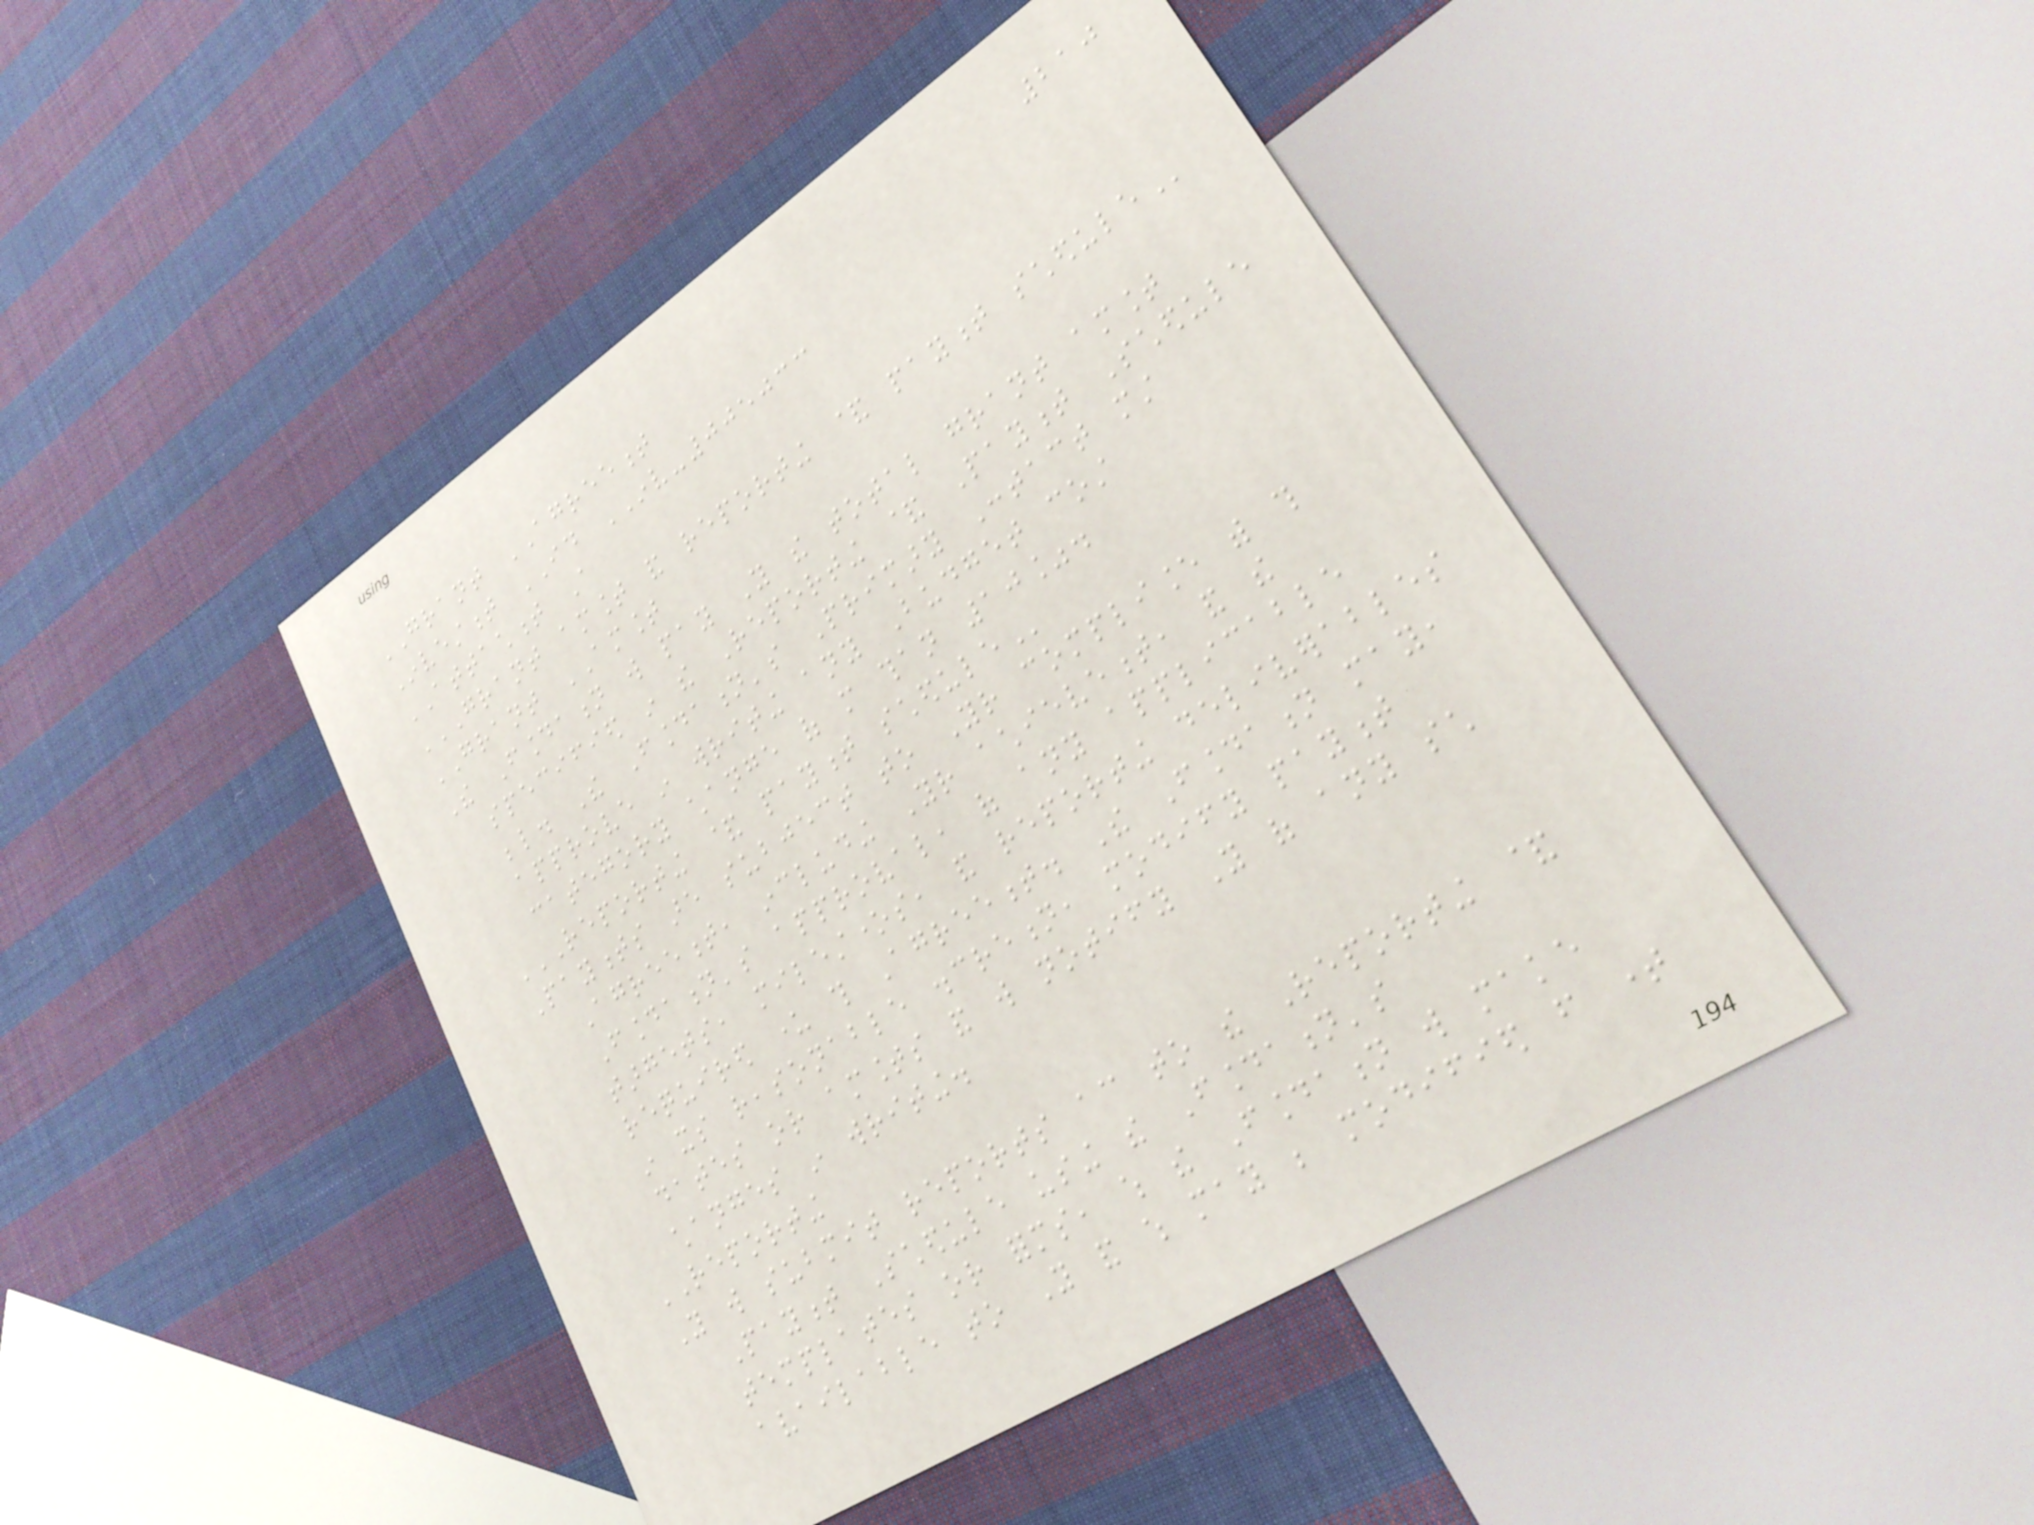210
GRANT AGREEMENT
Investment ID INV-005033
ATTACHMENT A
GRANT AMOUNT AND REPORTING & PAYMENT SCHEDULE
GRANT AMOUNT
The Foundation will pay You the total grant amount
specified in the Reporting & Payment Schedule
below. The Foundation's Primary Contact must
approve in writing any Budget cost
category change of more than 10%.
REPORTING & PAYMENT SCHEDULE
Payments are subject to Your compliance with this
Agreement, including Your achievement, and the
Foundation's approval, of any applicable
targets, milestones, and reporting deliverables
required under this Agreement. The Foundation may,
in its reasonable discretion, modify payment
dates or amounts and will notify You of any such
changes in writing.
REPORTING
You will submit reports according to the Reporting &
Payment Schedule using the Foundation's
templates or forms, which the Foundation will make
available to You and which may be modified from time
